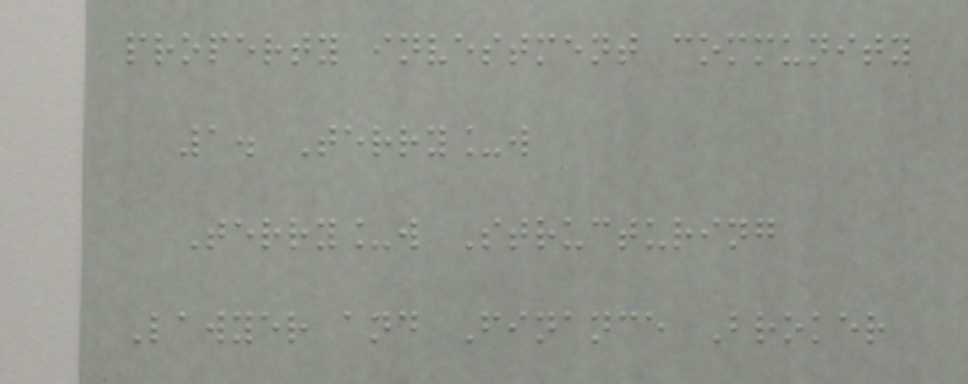property investment community
1. Terry_w
Terry_w Structuring
Lawyer and Finance Broker
